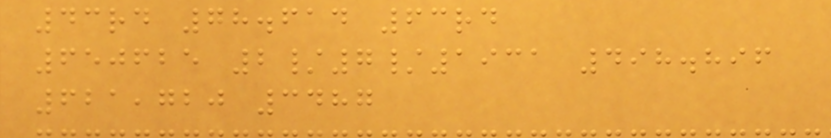43rd 78.614 63rd
650625 2/7/1931 498.896
621,720 3487
